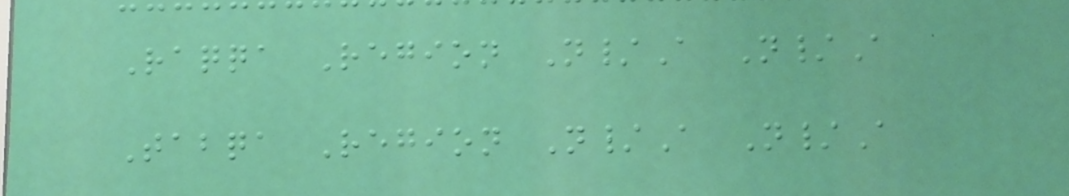Raqqa Region N/A N/A
Tabqa Region N/A N/A
